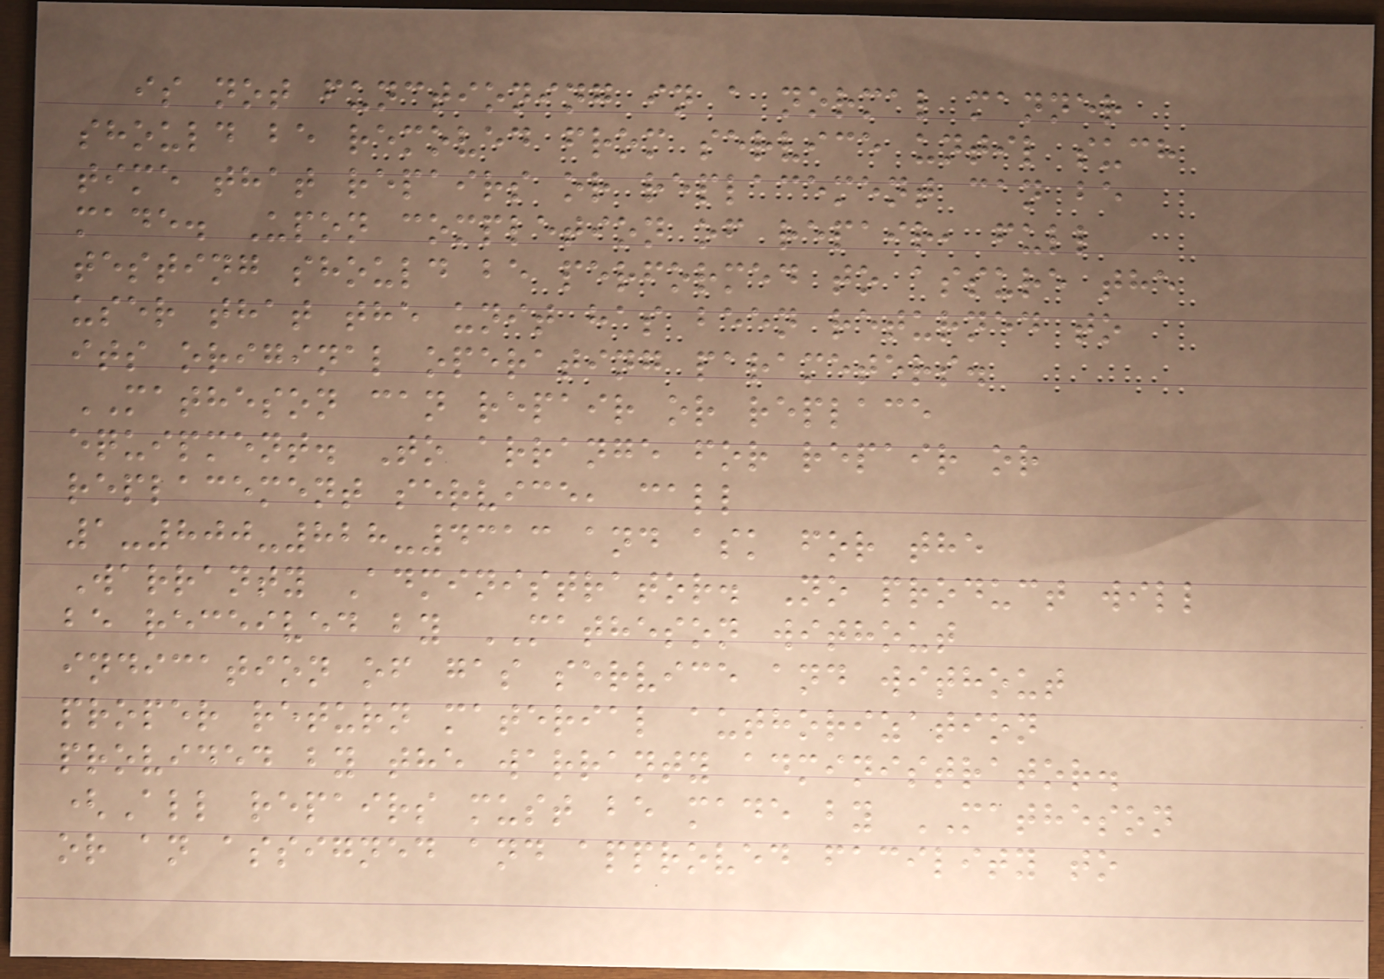is not functioning in a normal manner
should be removed from service until such
time that repairs or replacement can be
made. Upon completion of repair, full
testing should be performed to assure the
user that the unit has been returned to
its original operating parameters.
MATHESON can repair or replace
equipment. To arrange for repair or
replacement service, call
1-800-828-4313 and ask for the
Warranty Administrator. No product will
be received by MATHESON without
indication of gas service and without
proper return material authorization
provided by the warranty administrator.
(All repairs must be made by MATHESON
or an assigned and approved facility to
